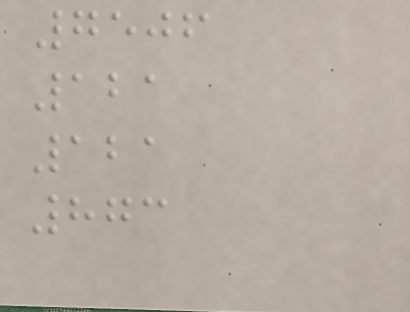7506
121
121
873
